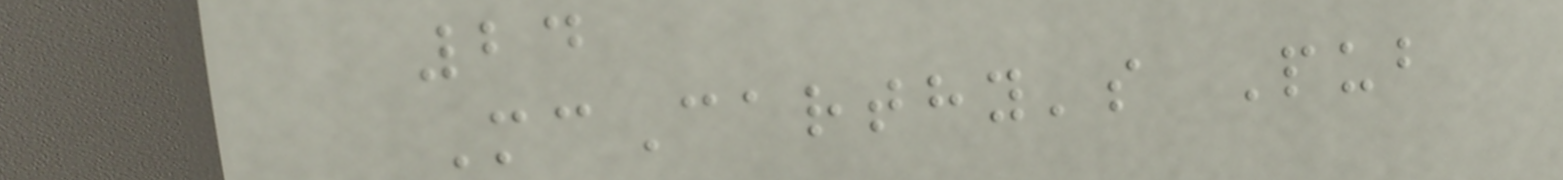24
McCarthy's Pub
